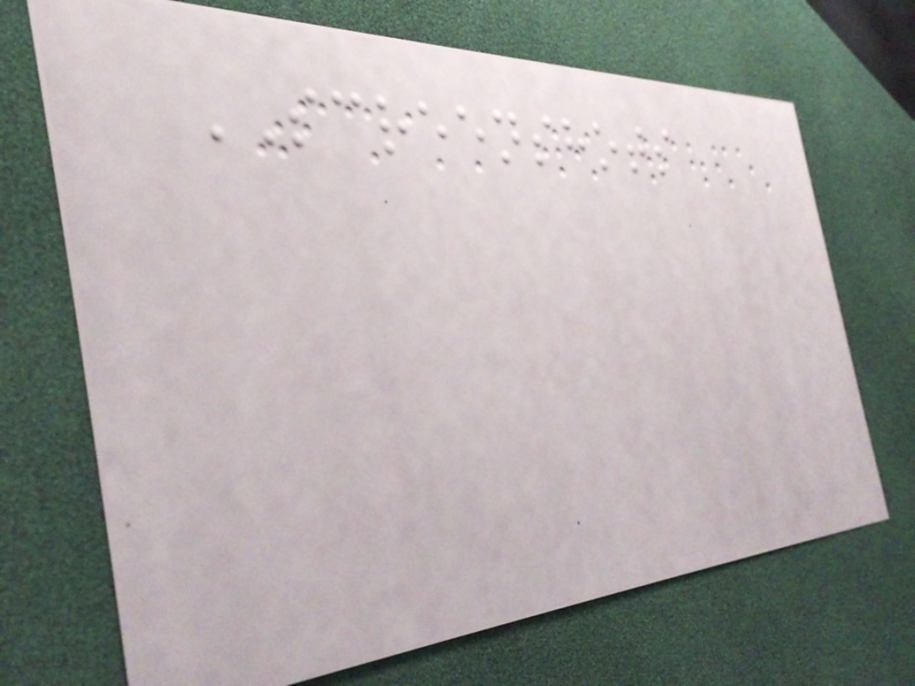SCREENSHOTS
